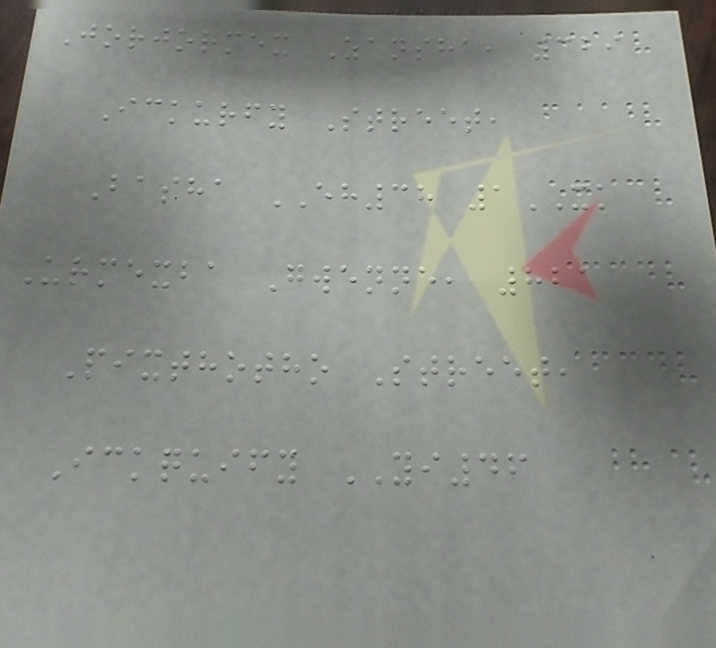Jorjormex Zansha, 329
Ickurfy Street,
Basha EH38 1XK
Urmexba Gwenne, 821
Pixthotho Street,
Ickquify YI46
